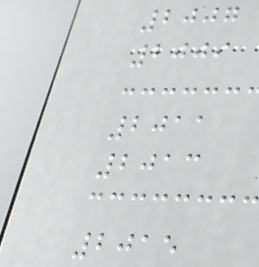2007
2009
2011
2013
2015
